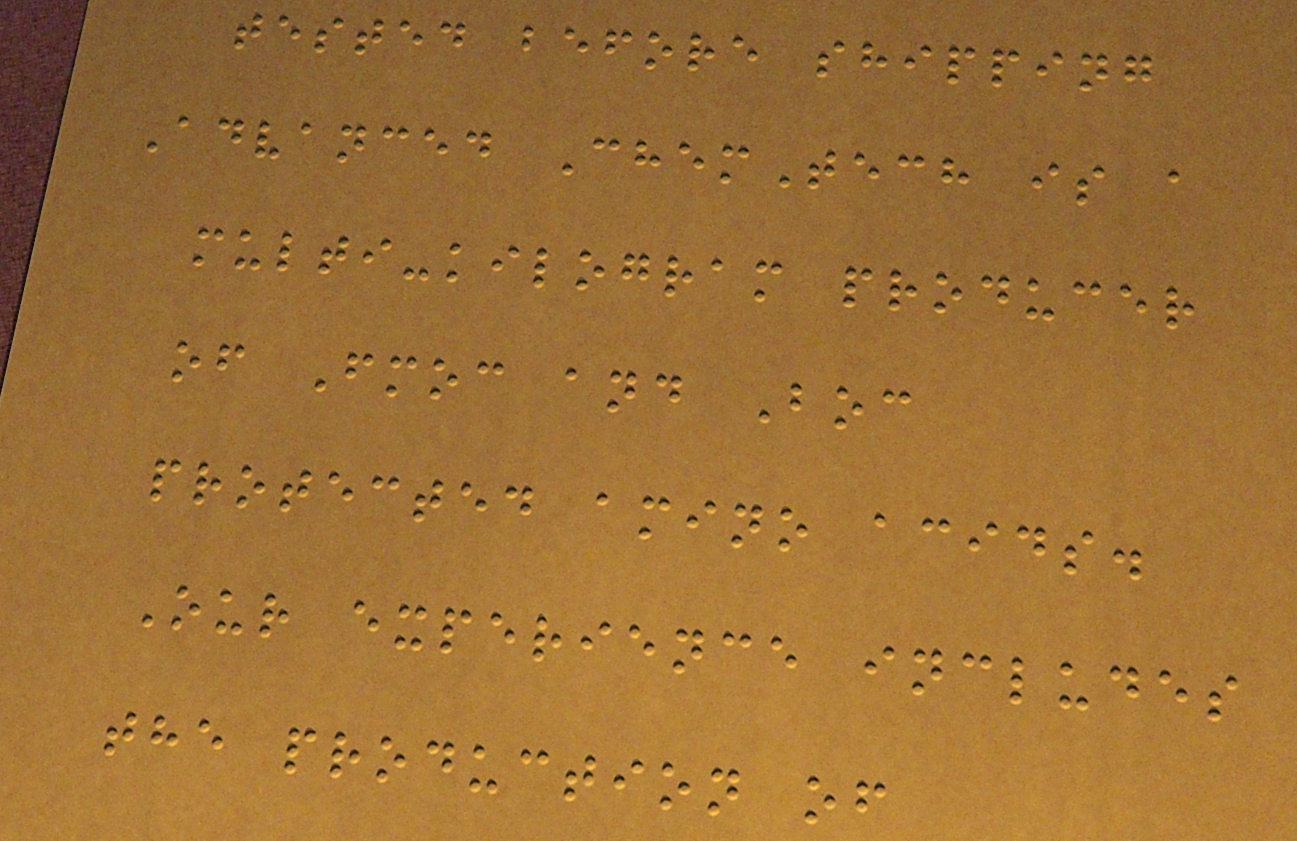tested before shipping
Advanced ChemTech is a
multi-kilogram producer
of Fmoc and Boc
protected amino acids.
Our experience includes
the production of
